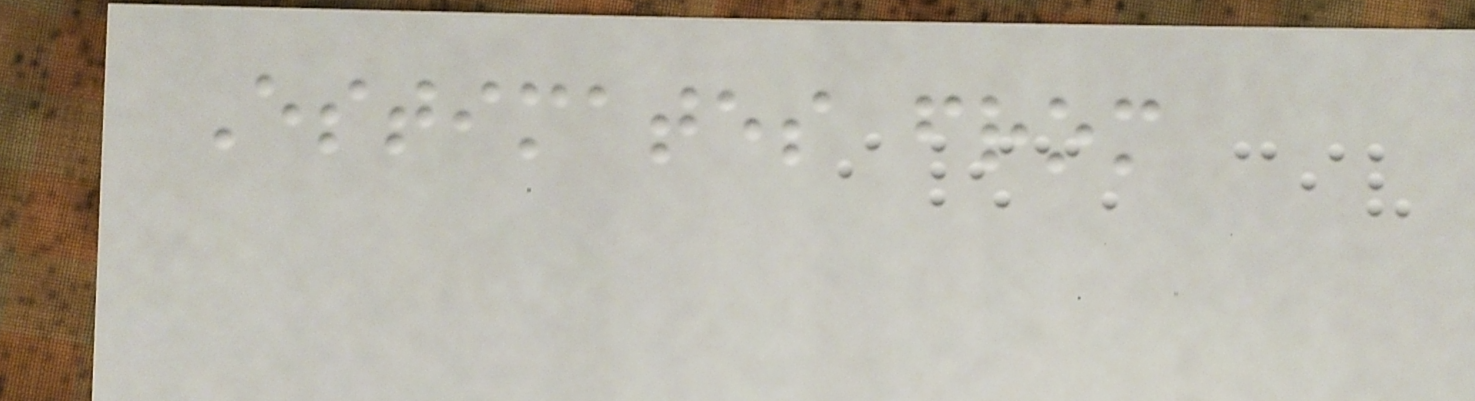Estimates from
